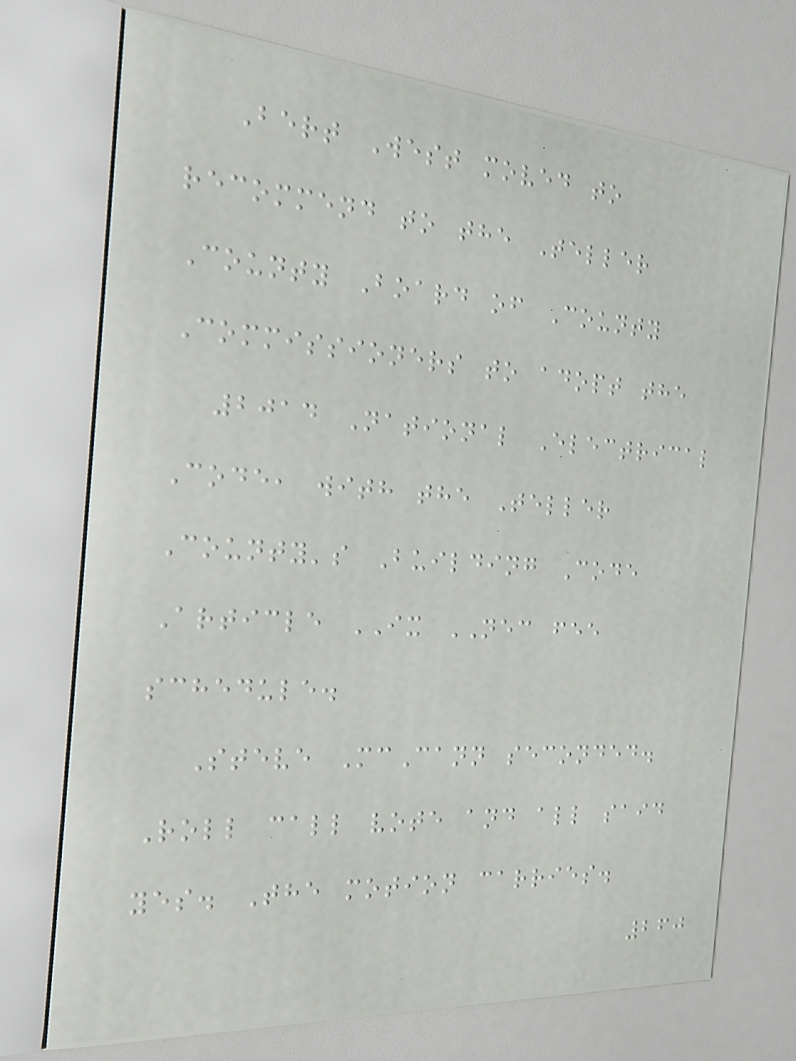Bert West moved to
recommend to the Teller
County Board of County
Commissioners to adopt the
2014 National Electrical
Code, with the Teller
County's Building Code
Article IX NEC fee
schedule.
Steve McCann seconded.
Roll call vote and all said
yes. The motion carries.
260
